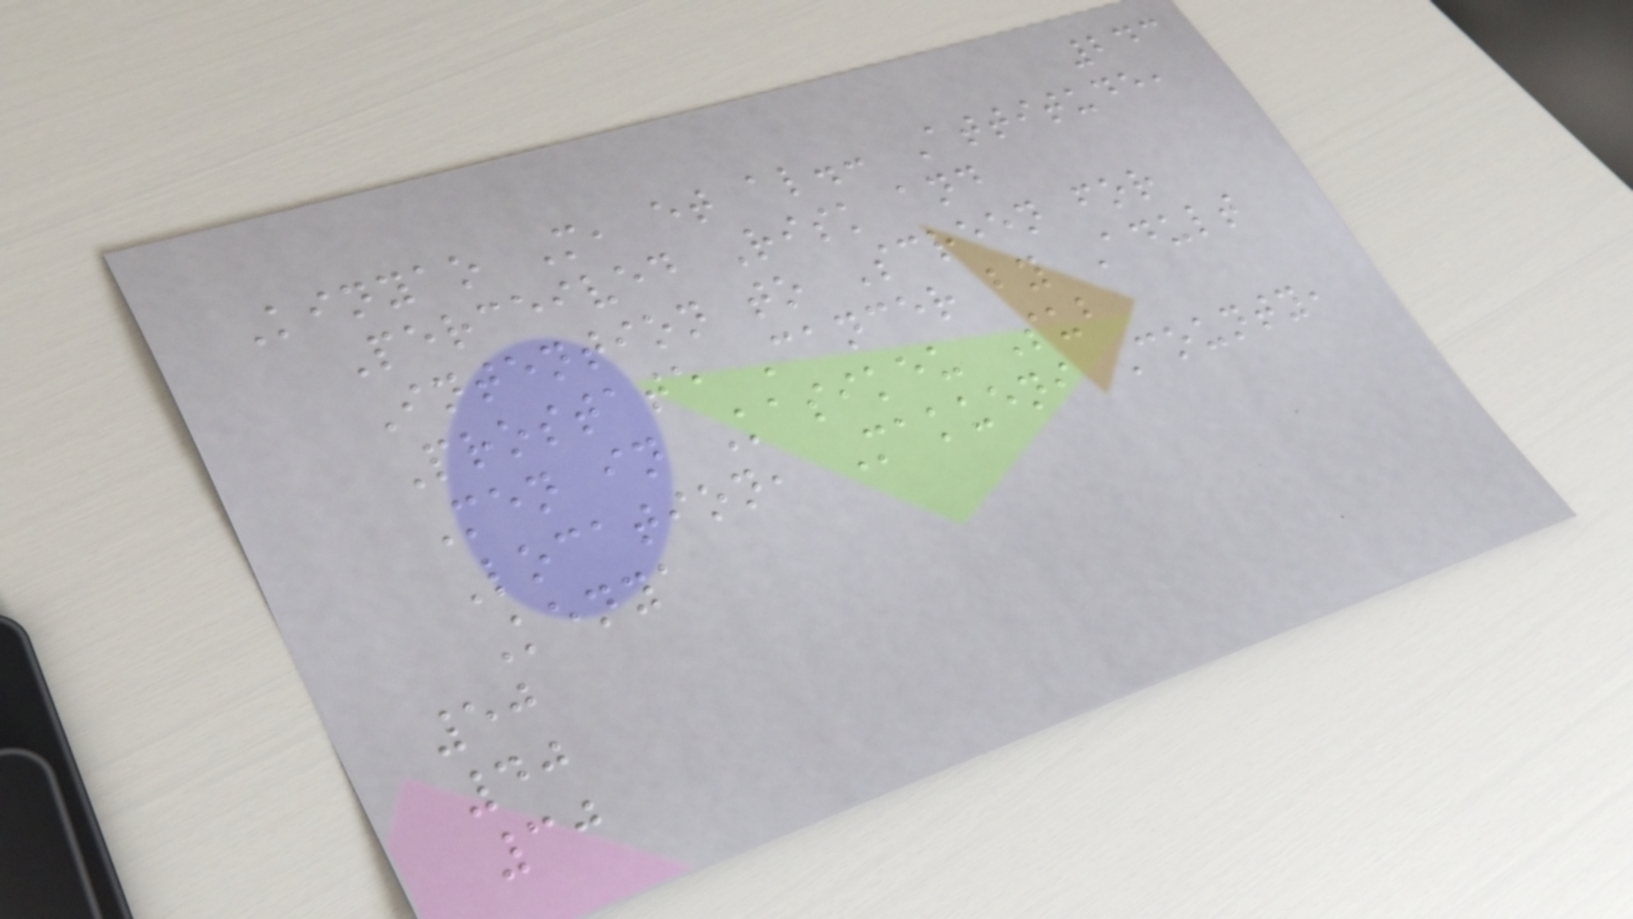243
Kinyao M, et al.: Attitude,
Perceived Risk and
Intention to Screen for
Prostate Cancer by Adult
Men in Kasikeu Sub
Location, Makueni County,
Kenya
50
40
30
